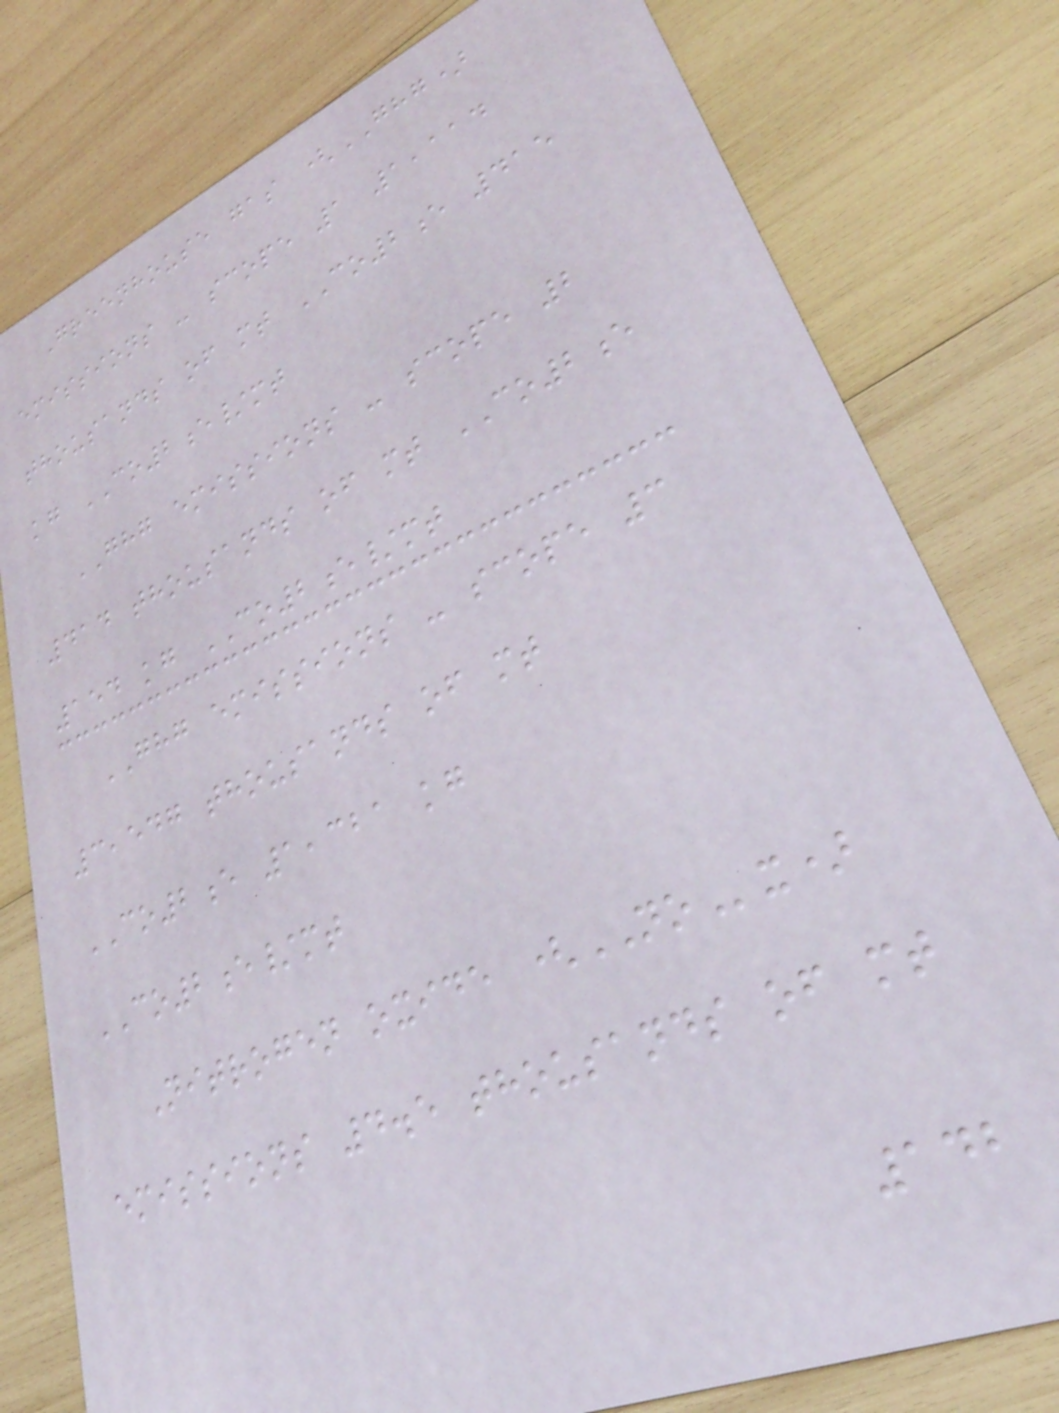Greenhouse gas (GHG)
emissions - scope 1 1,114
thousands of mt CO2e 415
kg CO2e/mt
GHG emissions - scope 2
414 thousands of mt CO2e
154 kg CO2e/mt
GHG emissions - scope 3
3,547 thousands of mt
CO2e 1,321 kg
CO2e/mt
Nitrogen oxide (NOx)
emissions 4.5 thousands of mt
142
